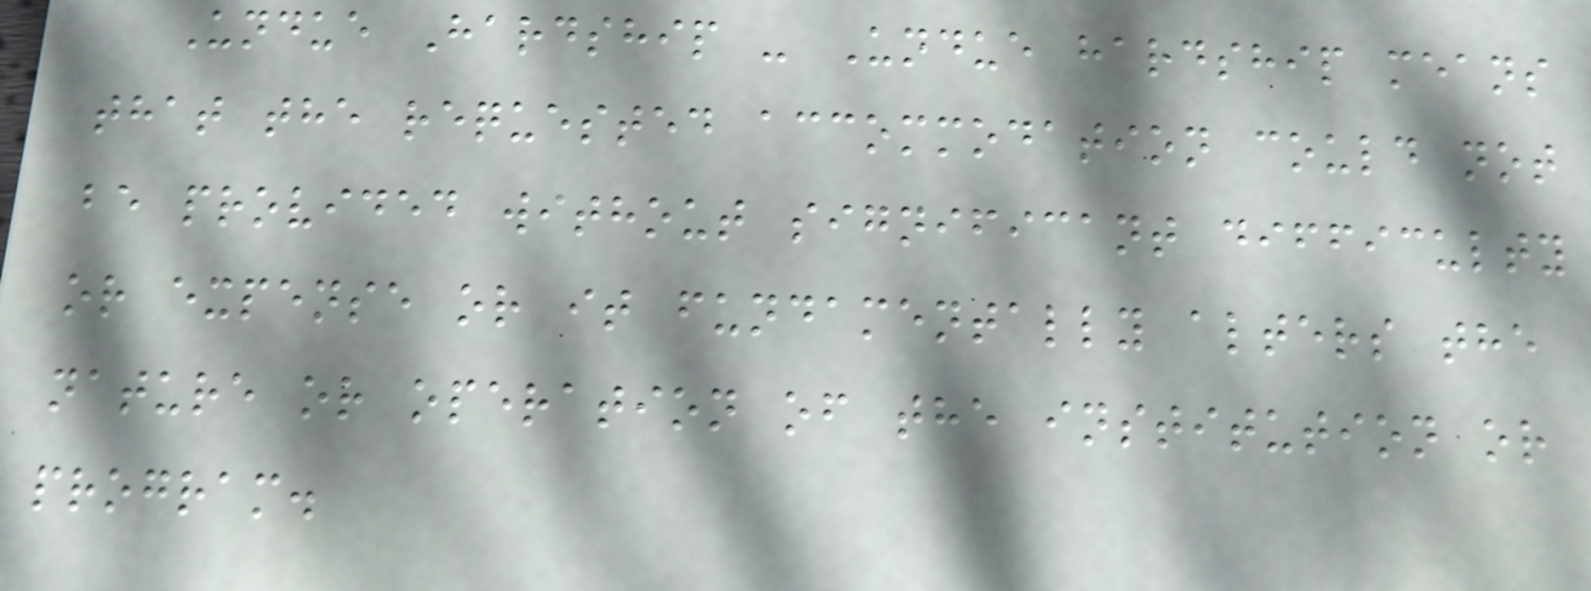Undue Hardship - Undue hardship means
that the requested accommodation could not
be provided without significant difficulty
or expense or it fundamentally alters the
nature or operation of the institution or
program.
